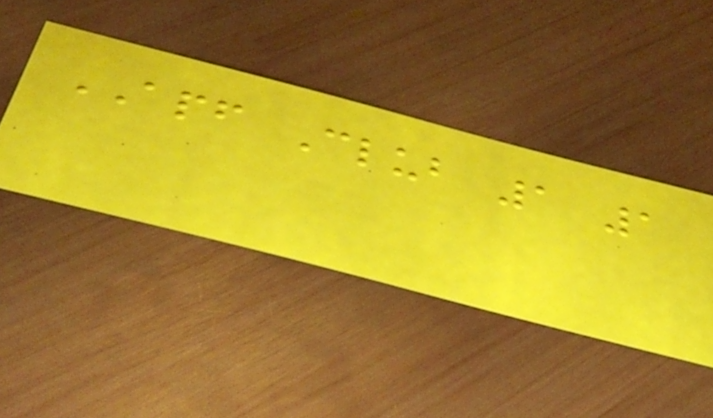APF Club 1 1
